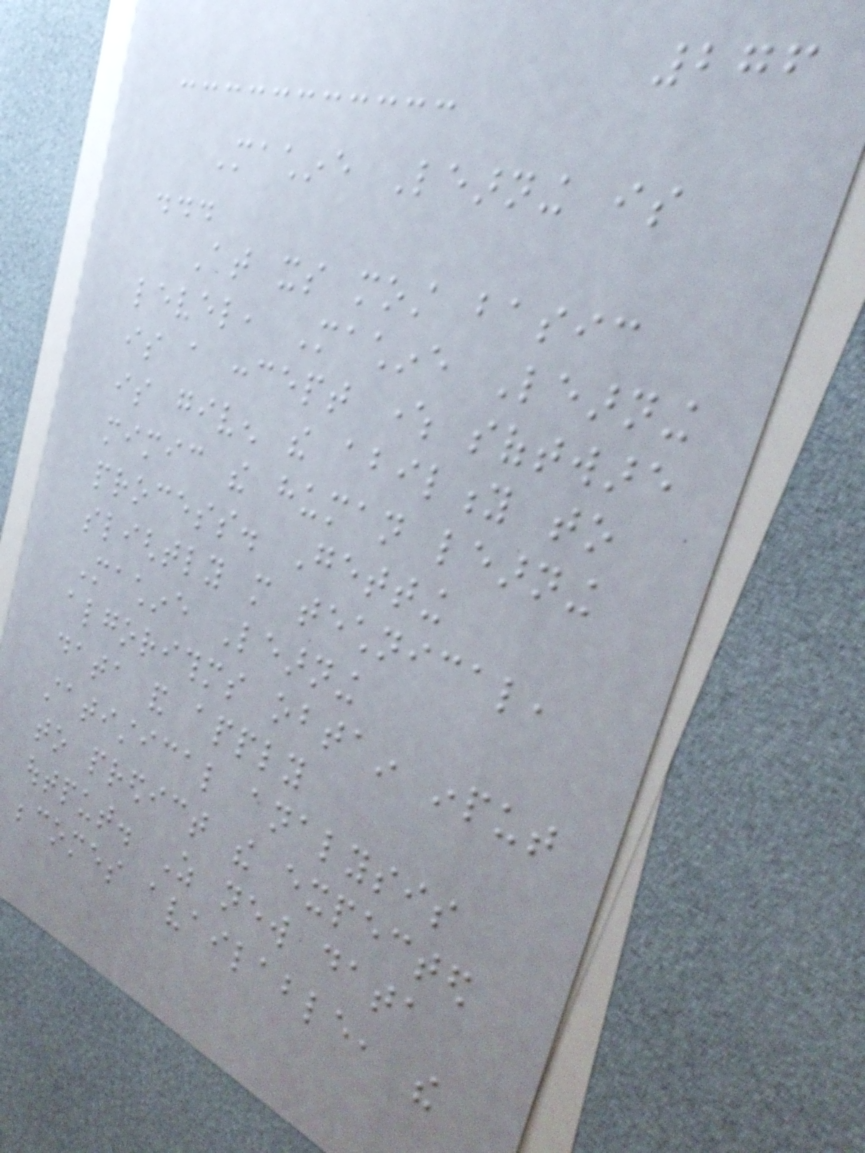276
Machine Learning is
...
At its most basic
level, Machine Learning
is a concept where software
is given the ability to
mimic the human learning
process. Getting
slightly more technical,
Machine Learning
algorithms obtain input
data and apply
statistical analysis
to predict the expected
output. As new data
becomes available, the
